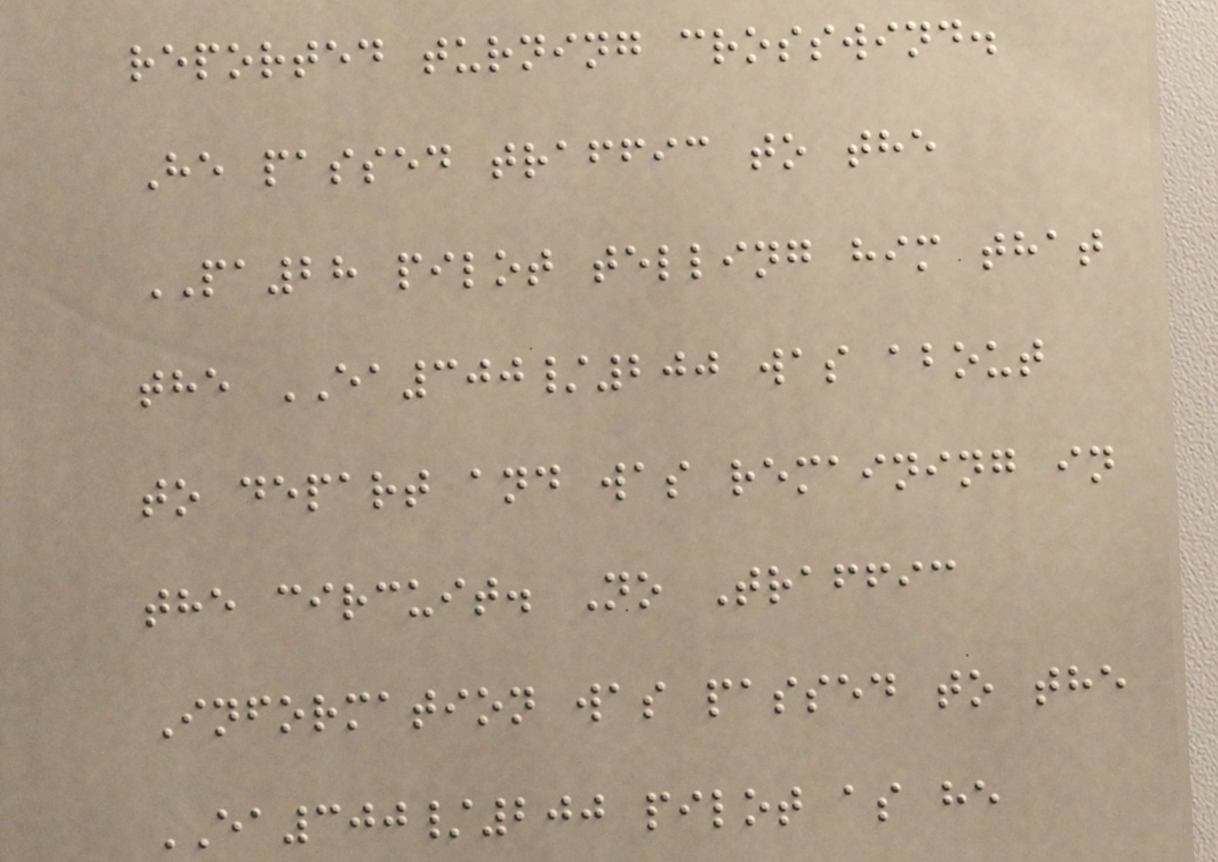reported turning crosswind.
He passed traffic to the
PA28 pilot telling him that
the EA300/200 was about
to depart and was remaining in
the circuit. No Traffic
Information was passed to the
EA300/200 pilot as he
